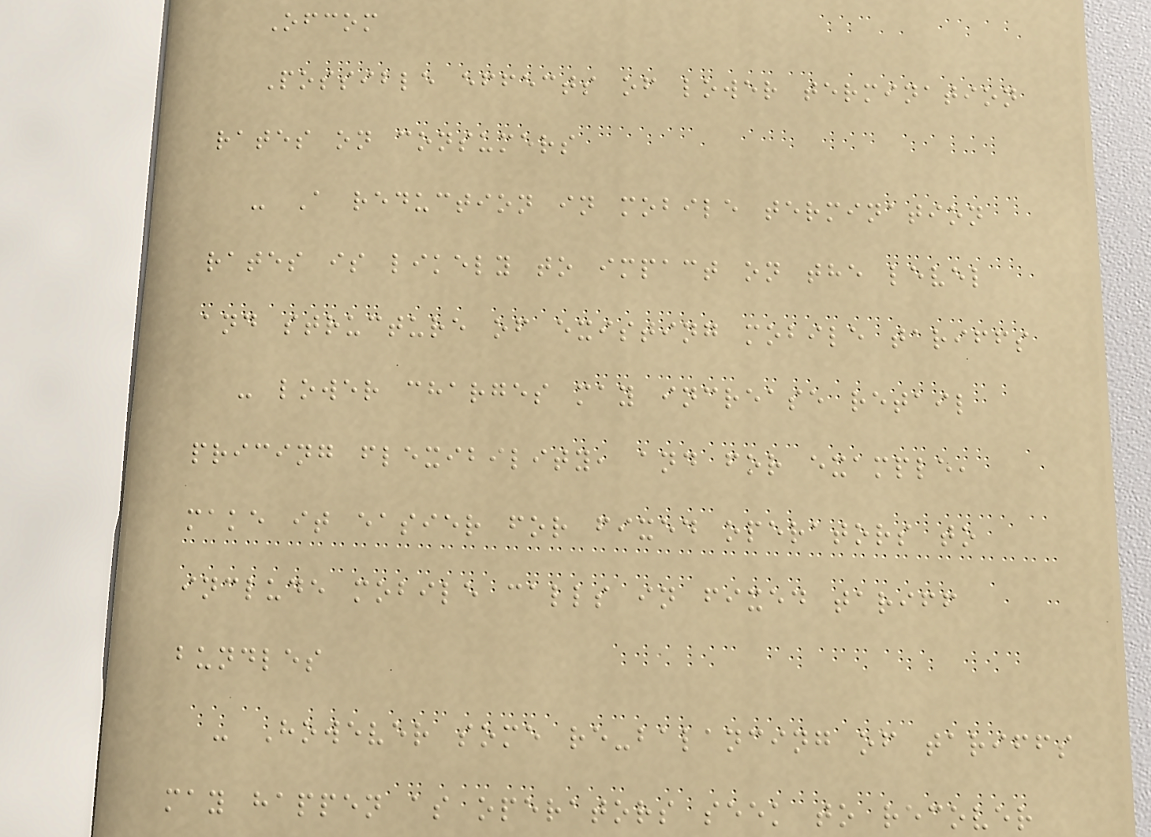Ofcom
Possible effects of lower termination
rates on consumers
- A reduction in mobile termination
rates is likely to impact on the level
and structure of existing mobile tariffs
- lower charges may increase retail
pricing flexibility, and for example,
make it easier for fixed operators to
include mobile calls in fixed tariff
bundles
- However some re-balancing of tariffs
may happen as operators seek to recover
